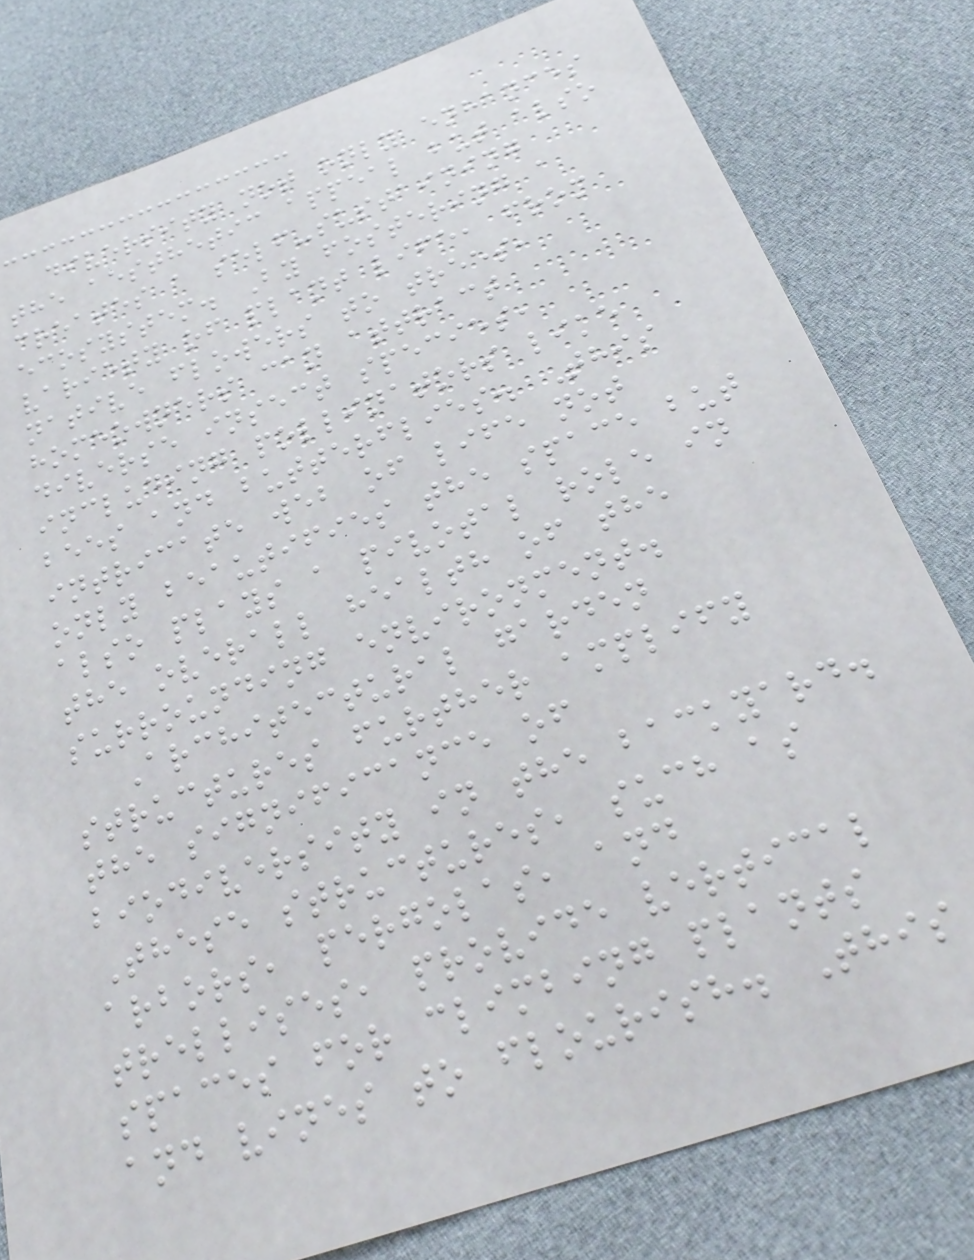diversity not only enhances
the aesthetic appeal but also
creates a self-sustaining
ecosystem. By fostering a
variety of plant life, from
native flowers to trees,
homeowners can attract
diverse insect species,
including pollinators like
bees and butterflies. This
intricate web of life not
only beautifies the space but
also plays a pivotal role in
the overall health of the
surrounding environment.
Architectural garden
structures further amplify
the significance of
biodiversity in the backyard.
These structures, such as
arbors, pergolas, and
trellises, provide vertical
spaces for climbing plants
and vines to flourish. This
